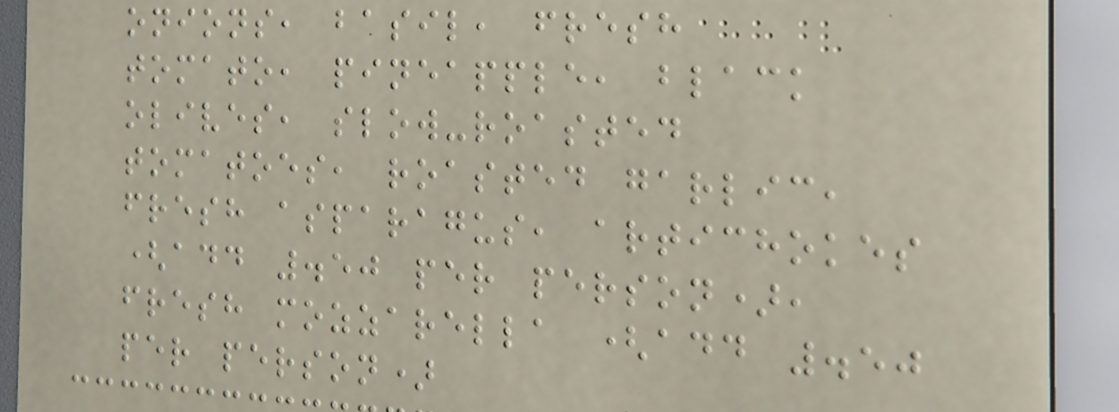onions, basil, fresh
tomato, pineapple, black
olives, slow-roasted
tomatoes, roasted garlic,
fresh asparagus, artichokes
(add .50 per person),
fresh mozzarella (add .50
per person)
